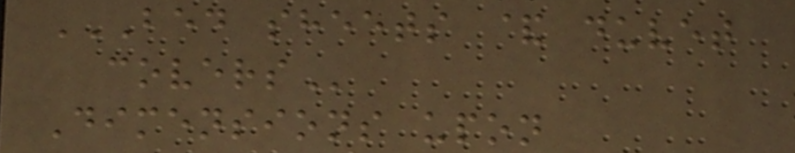BED SHEETS & DUVET
COVERS
Dimensions upon
